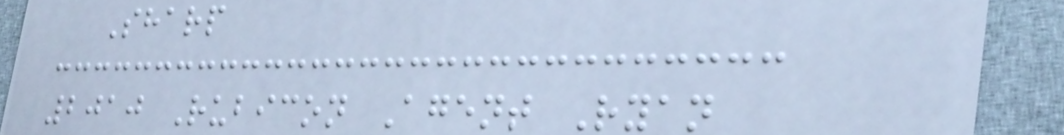Sharp
2010 Rubicon Agent Ryan
